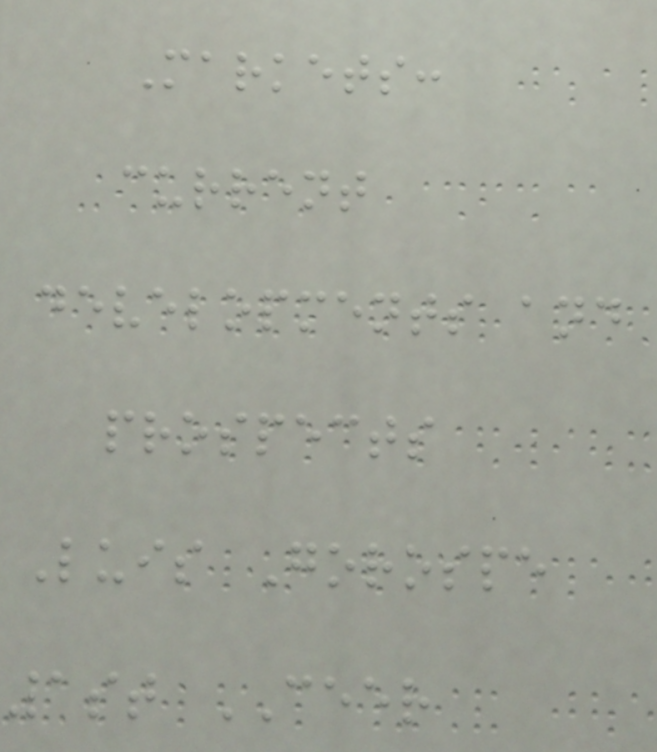Markets:
current
developments and
prospects
Luis Gorospe
1st CEER
